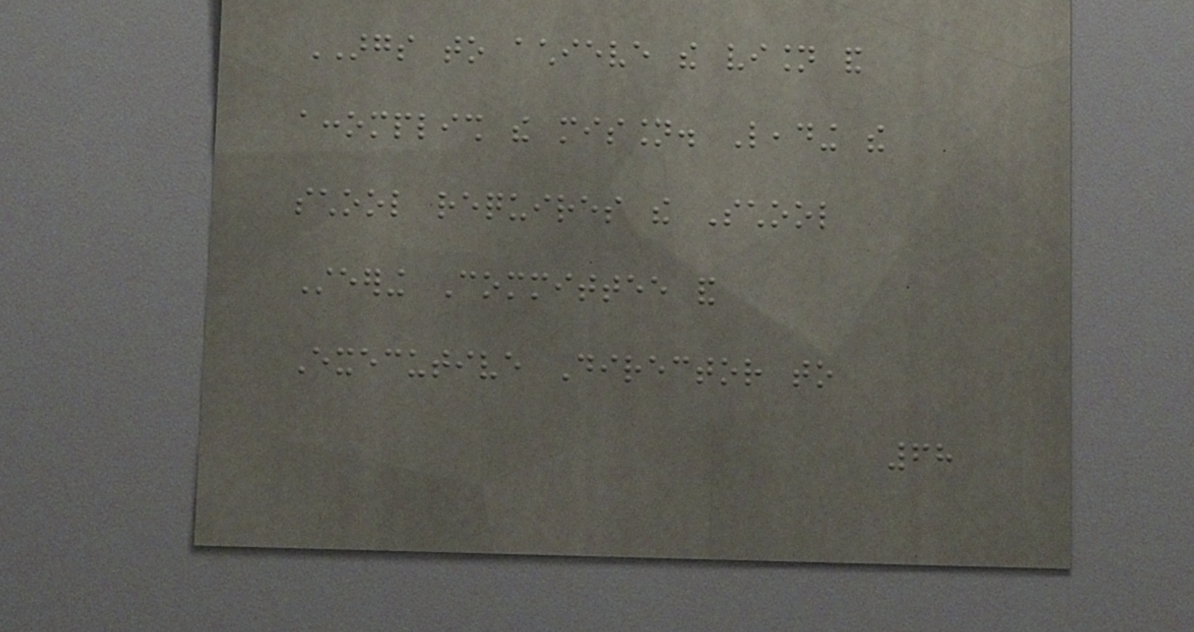ARGS to achieve the vision and
accomplish the mission. Leading the
school requires the School
Steering Committee and
Executive Director to
68
